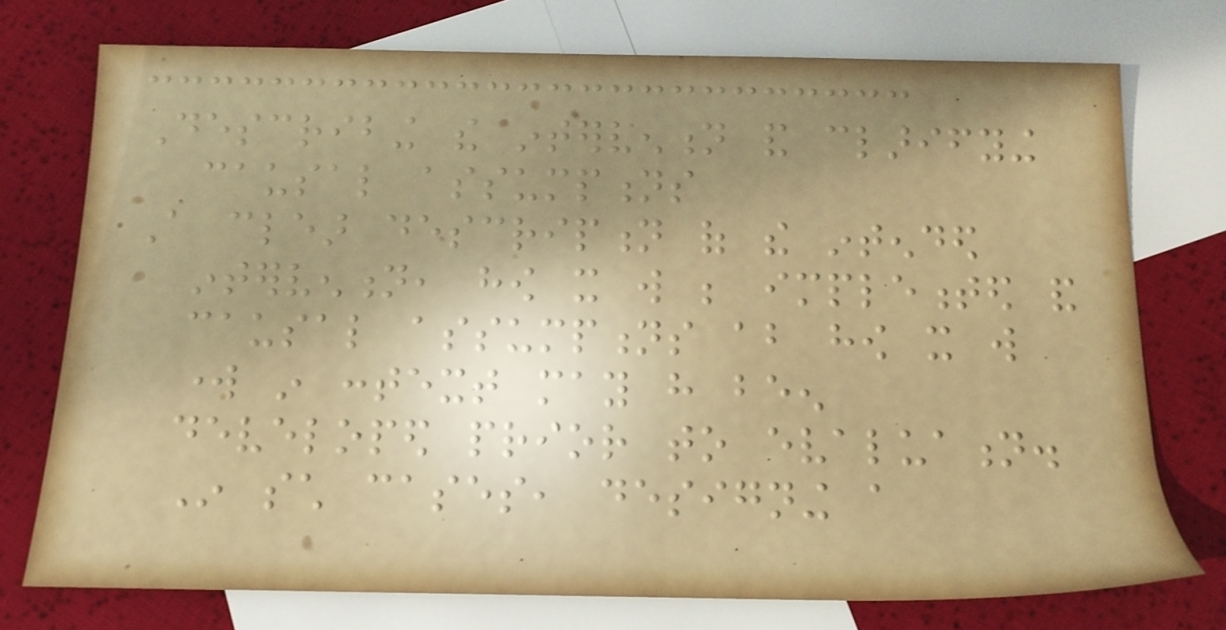Describing the intervention and clarifying
causal assumptions
A clear description of the intended
intervention, how it will be implemented and
causal assumptions about how it will
work in context may have been
developed prior to evaluation.
In such cases, designing a
